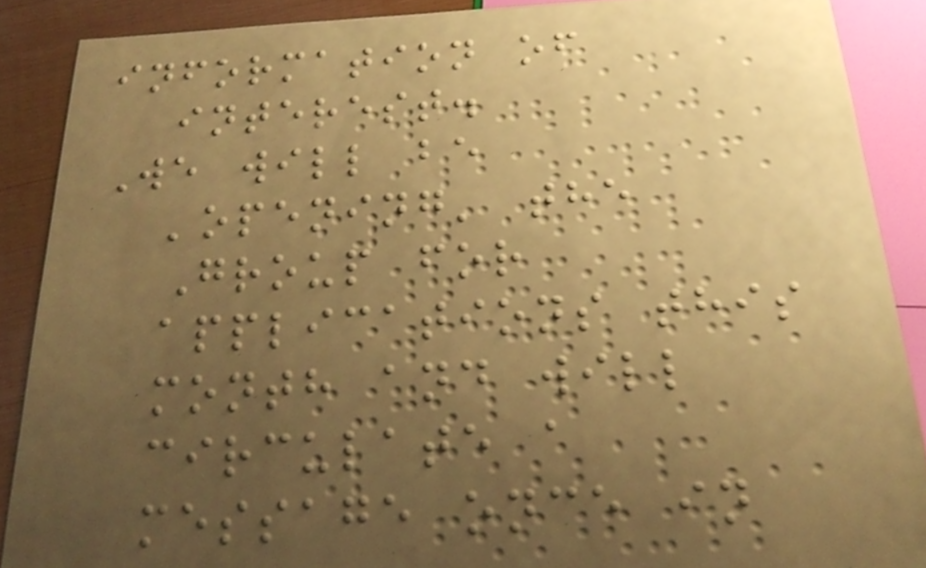information of
interest.
We will be
'opening' the
Group for
applications this
month and will
circulate a
message once in
